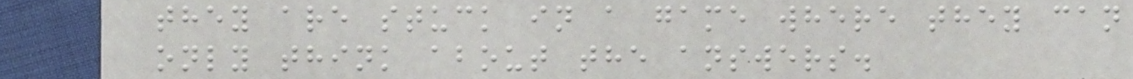they are stuck in a game where they can
only think about the answers.
